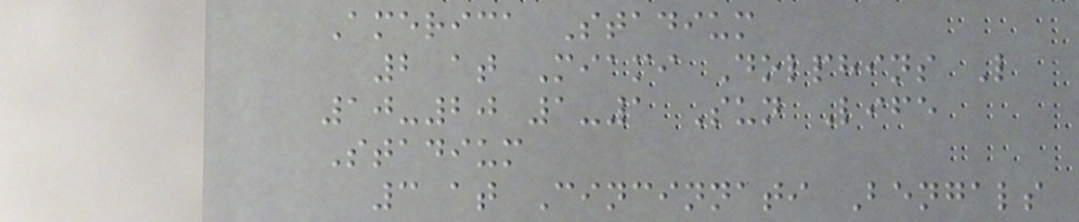America Stadium
2 at Miami Dolphins L
10-20 1-1 Sun Life
Stadium
3 at Cincinnati Bengals
